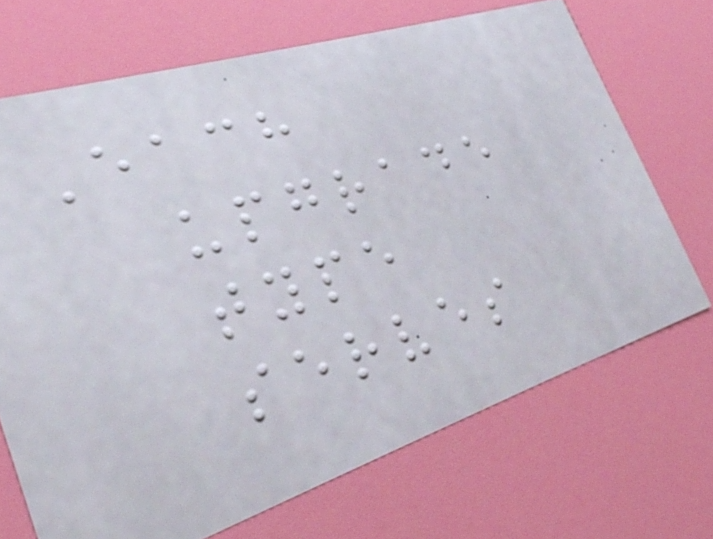Each
upgrade
type
serves
